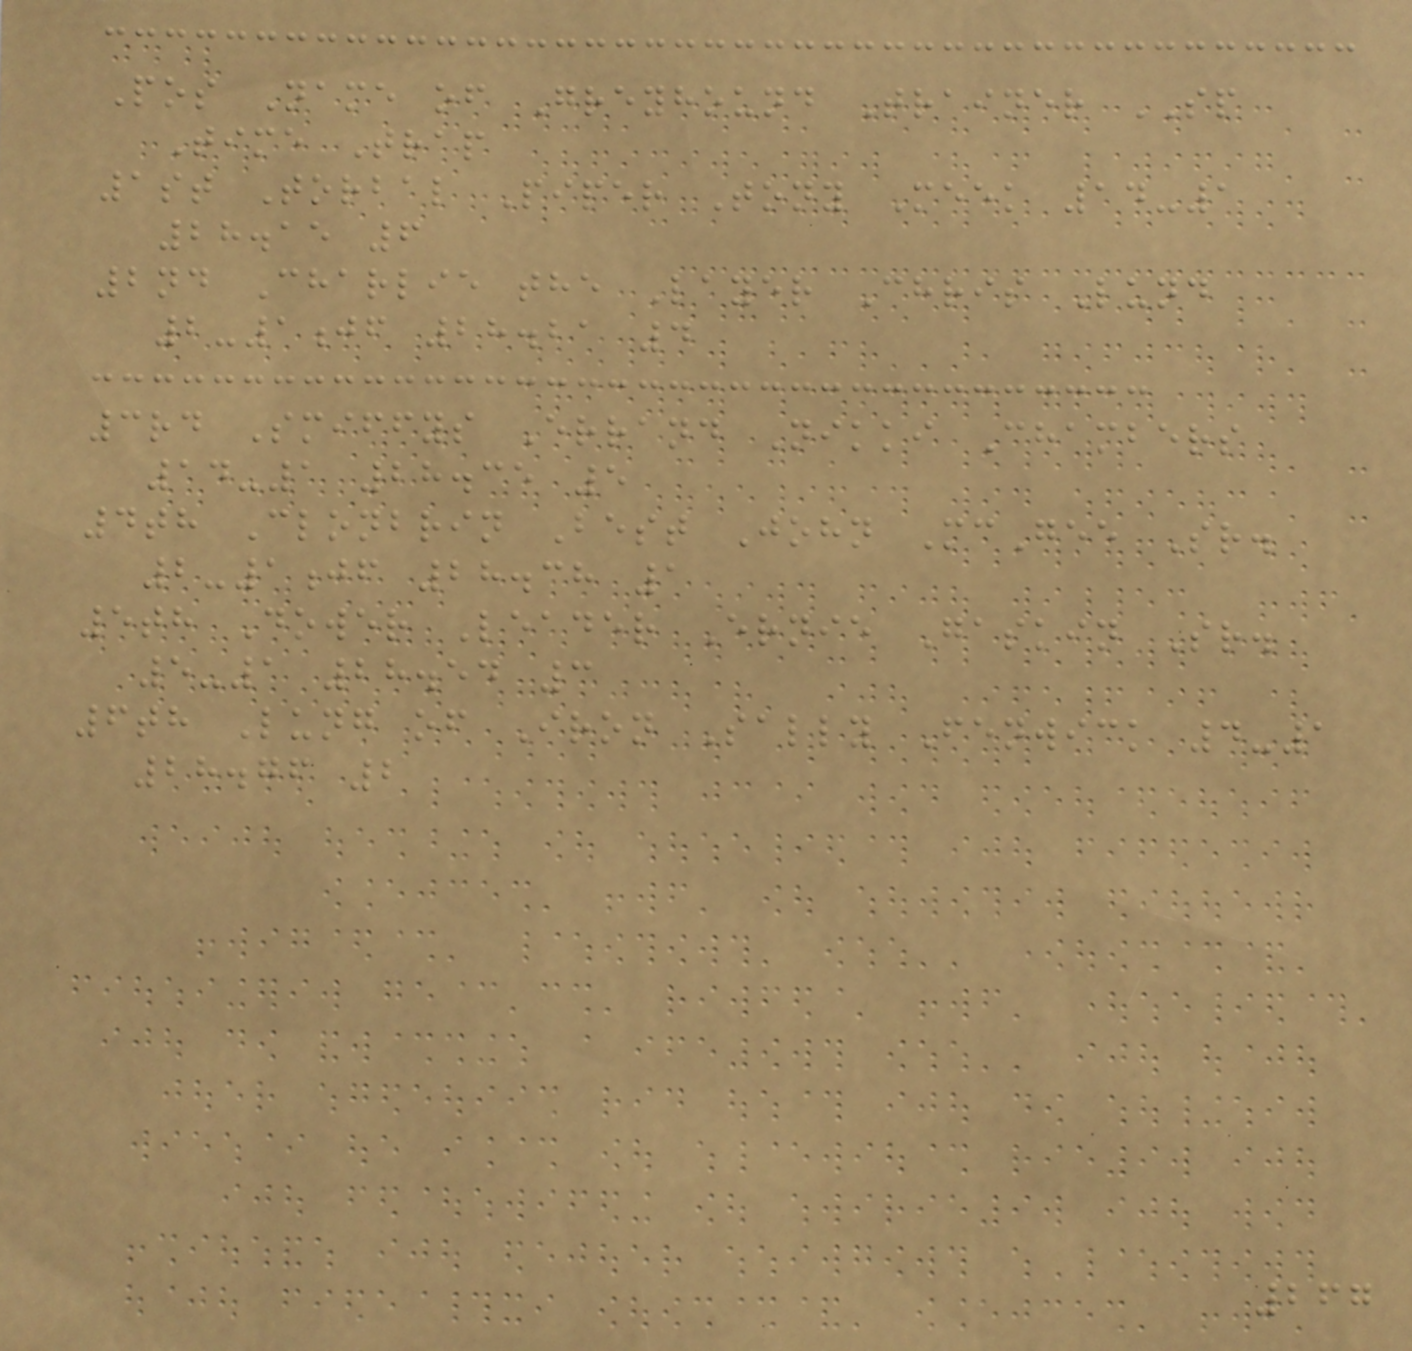Pos Name of Greyhound Trainer SP
Time Trap
1st Torbal Piper Tony Meek 14-1
28.15 6
2nd Charlie the Layer Chris Lund
2-1jf 28.21 4
3rd Smiffys Errand Nikki Chambers
14-1 28.35 5
4th Clonbrin Best John McGee Sr.
2-1jf 28.38 1
5th Dower Leader Ernie Gaskin Sr.
5-1 28.54 3
6th Lung of Iron Sally Fenwick 4-1
28.76 2
267
